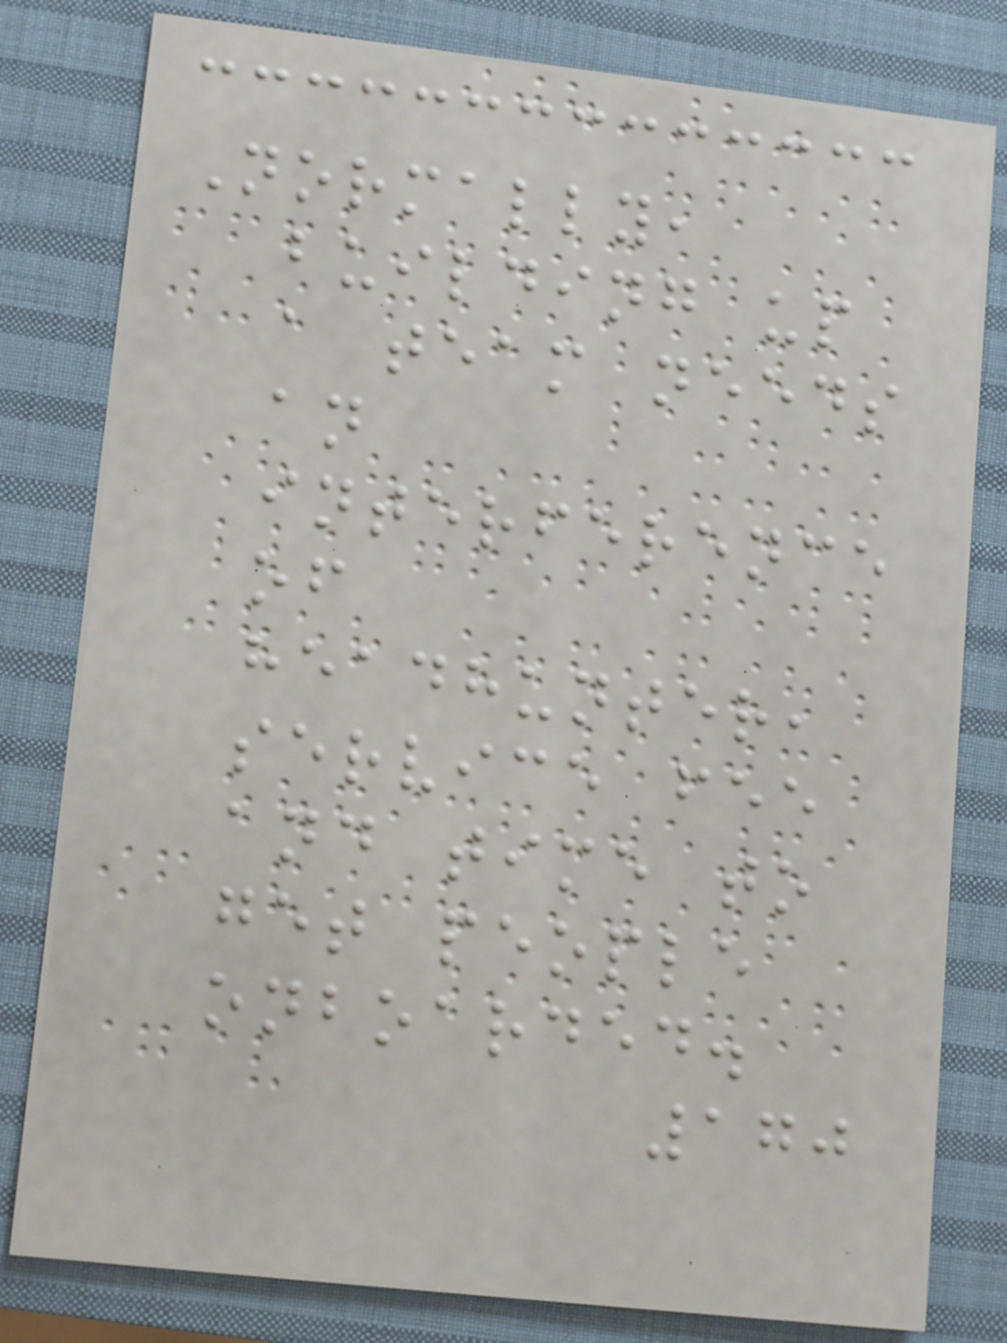Normally,
building up
a team needs
an
interference
of
headhunter,
service fee
and time to
get people
onboarded.
170
